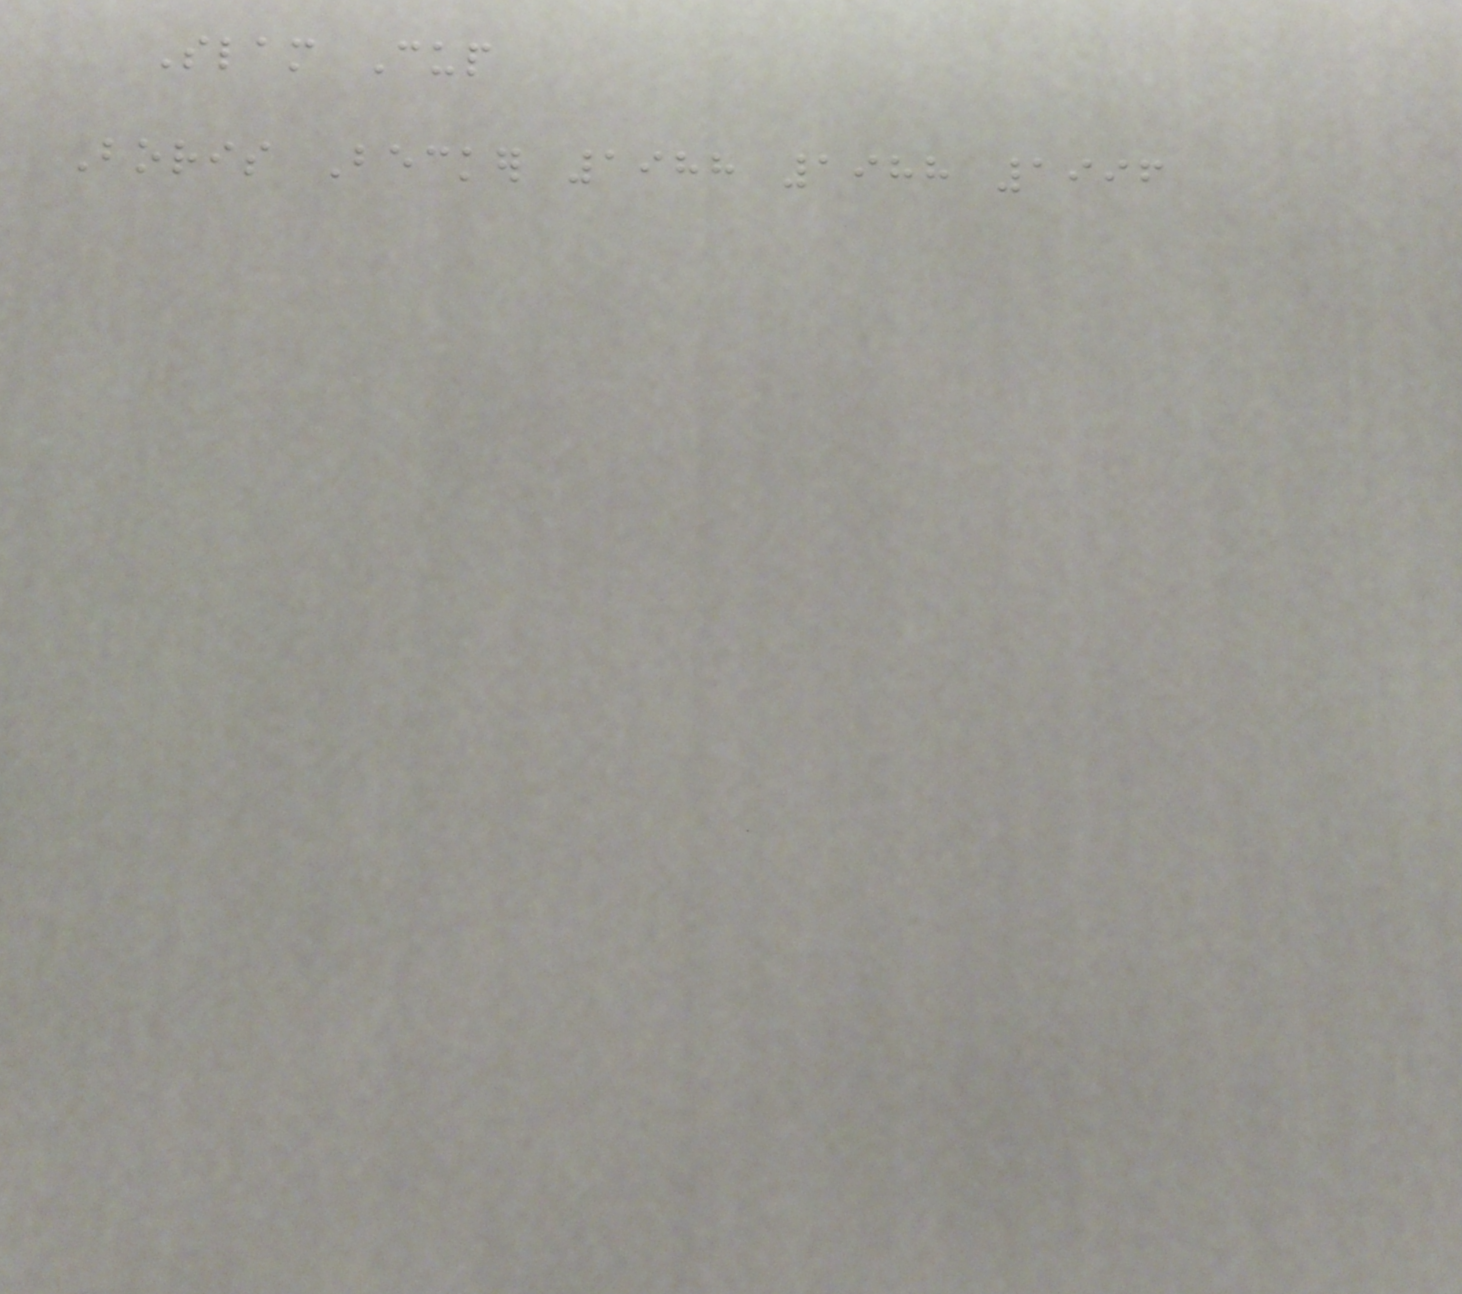Slam Cup
Boris Becker 1988 1988 1996
